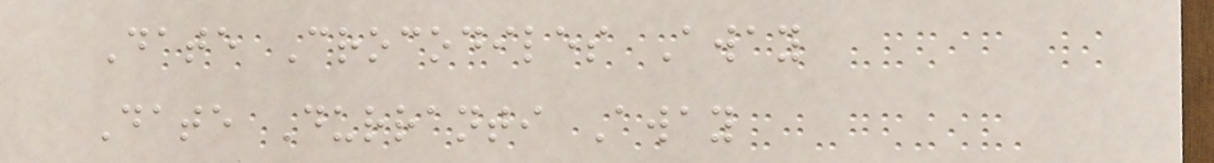Date Crocodiles Away
Date Durranti Away
